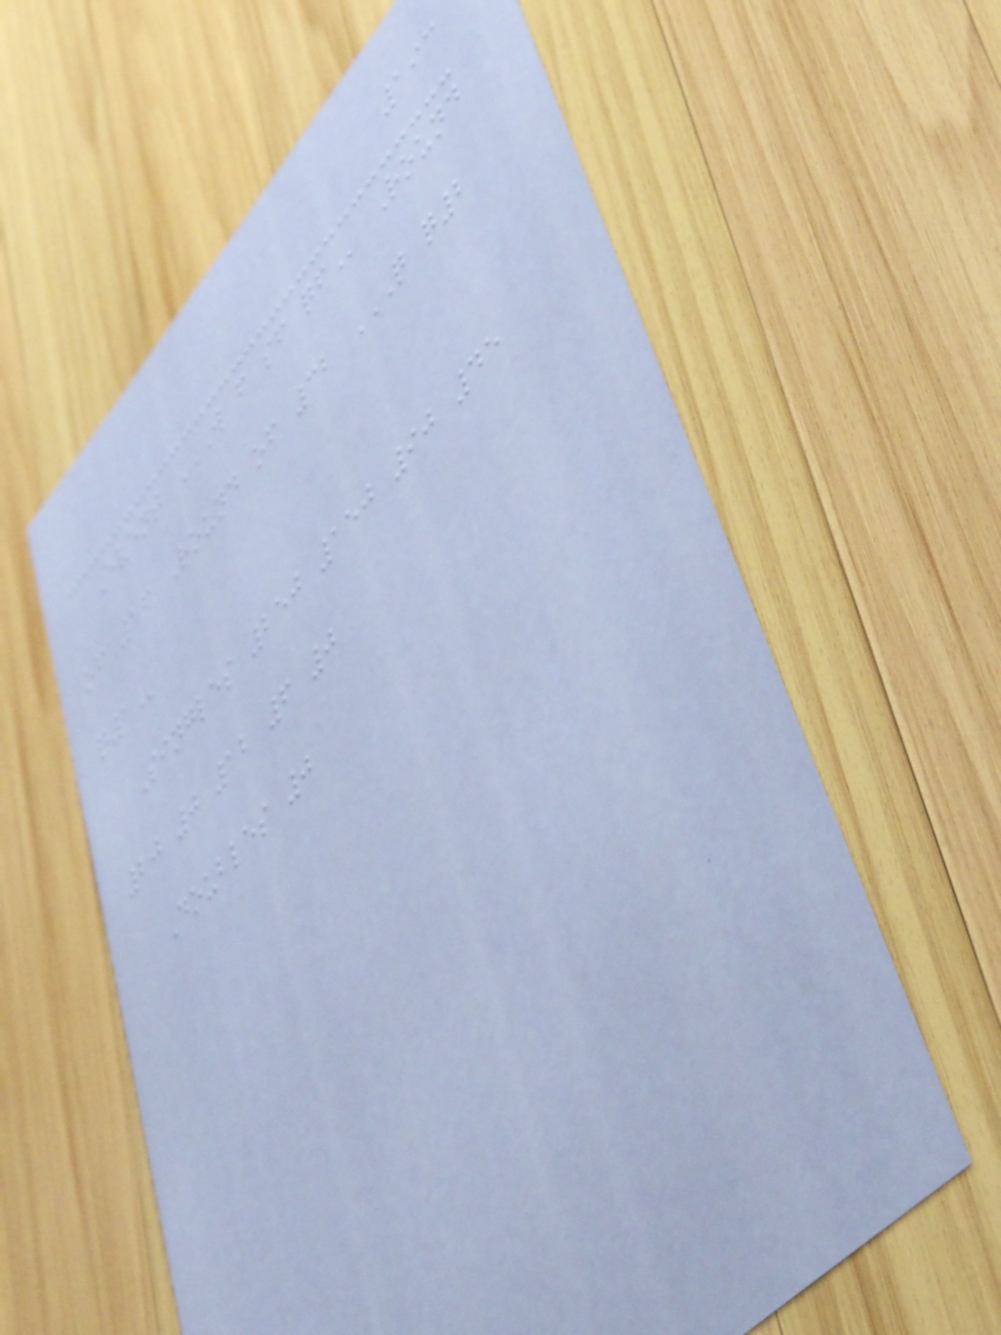193
Event W F SF QF Round
of 16 Round of 32 Q Q2
Q1
Singles 250 150 90 45
20 0 12 6 0
Doubles 0
